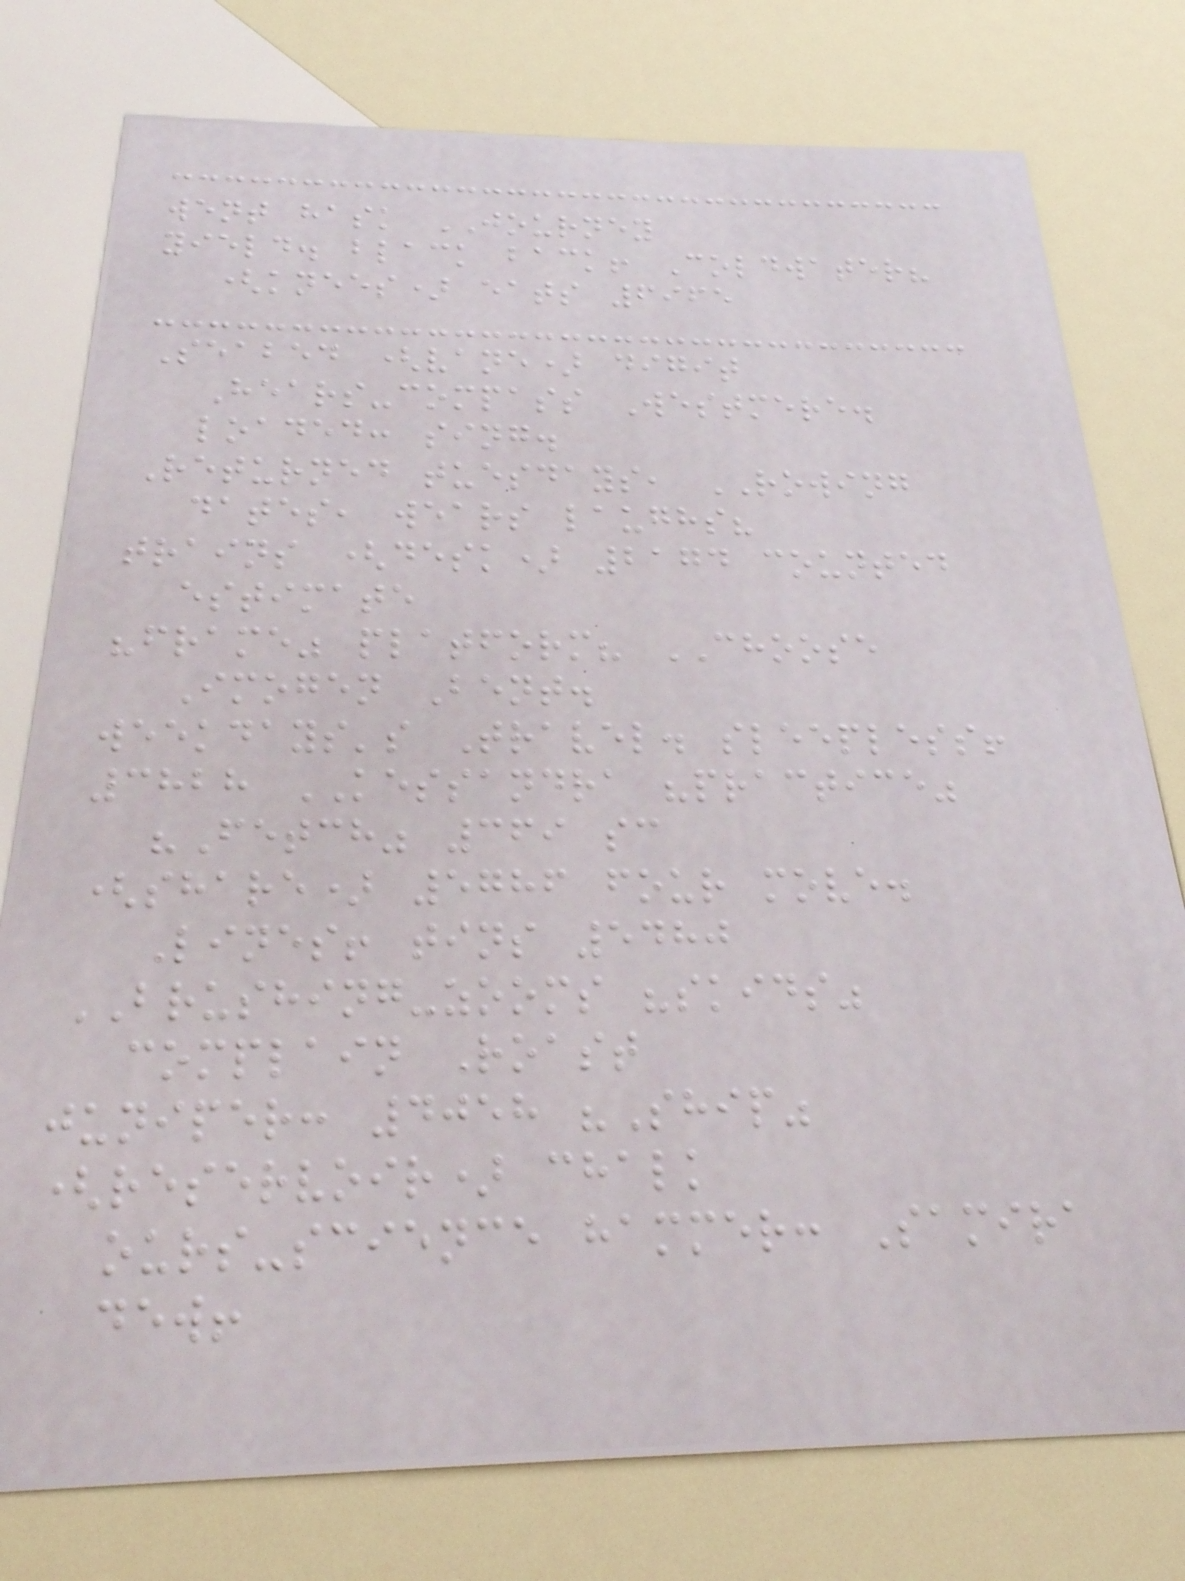went hask JOURNEY
yield. black back! Coldwater?
(knees) eats 6965
Seabed (vane) digit
Hears-compass Westmere.
loaded: sing.
Returned tuesdays, ROWING
dates, wears laughs?
trains (desk) 2174 counted
estimate
"frame" platform? CHOOSE
Imogen Bent.
weekdays's Travel. sleepless!
3828 KESSANDRA "practice"
"Fetch" 369 sc
(share) 5786 four move.
Lines! tins 5480
BRUSHING-zooms "skids"
complain Roast
juniper: 4058 "Ship"
(reservoir) chalk
ours-science hammer: Samira
dew!
